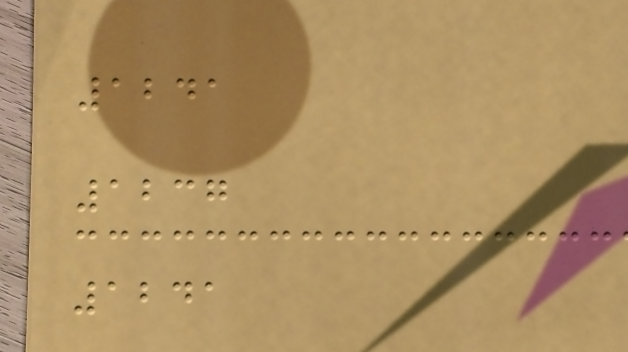1241
1237
1241
